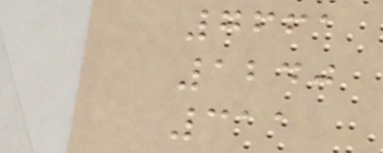7661
1240
311
